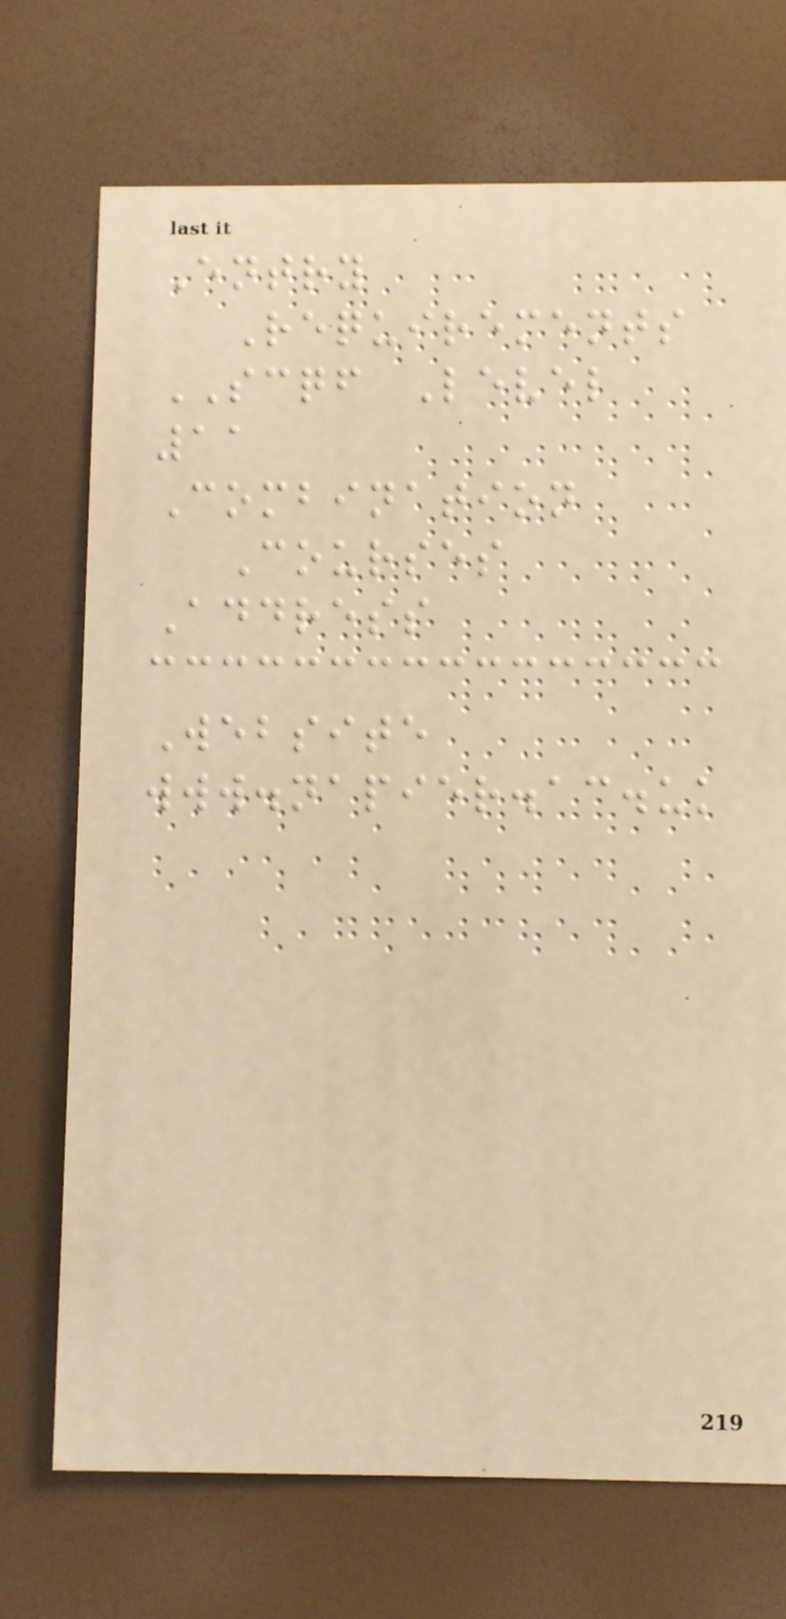Entry
Requirements
SCQF Level
11
Combination
Courses
Address
Website
www.napier.ac.uk
